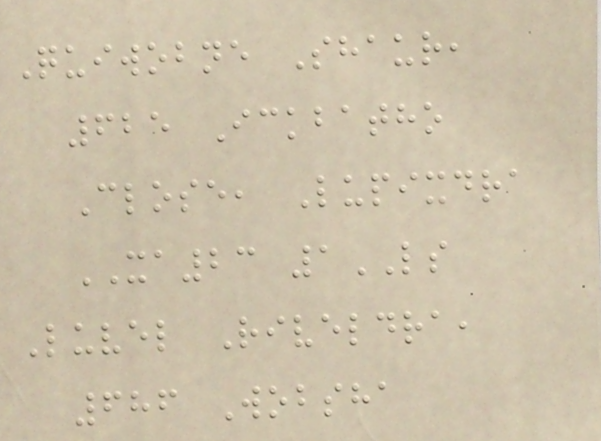Quiwobne Shaur,
625 Ickbatho
Close, Lupixdra
XA23 1LS
Luvel Riveldra,
686 Wobsha
